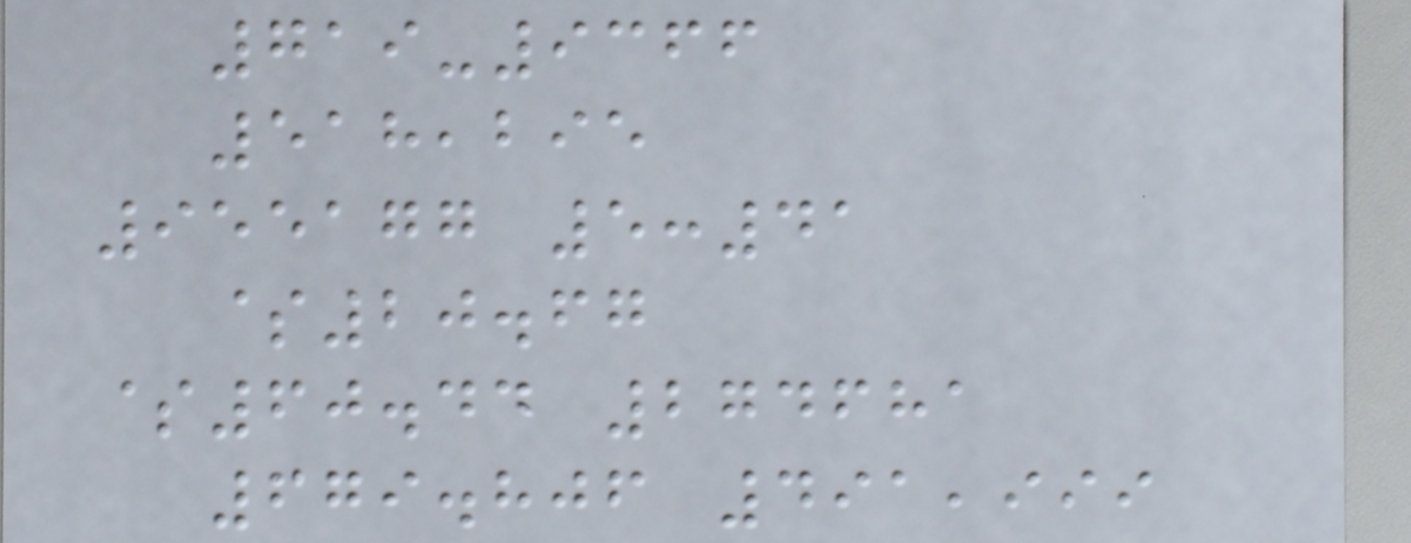719-9366
518,295
955177 5:41
$20.67
$60.44 274681
679.806 491,999
